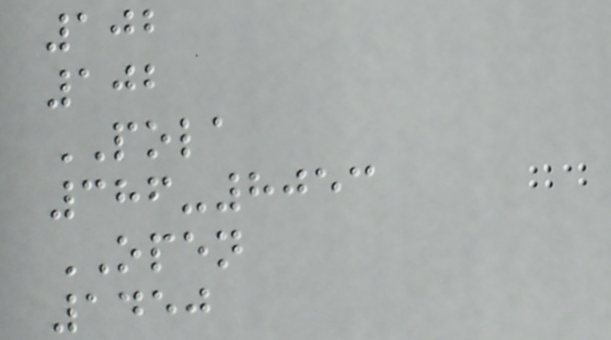102
102
POLA
386-8053
OPEN
1450
